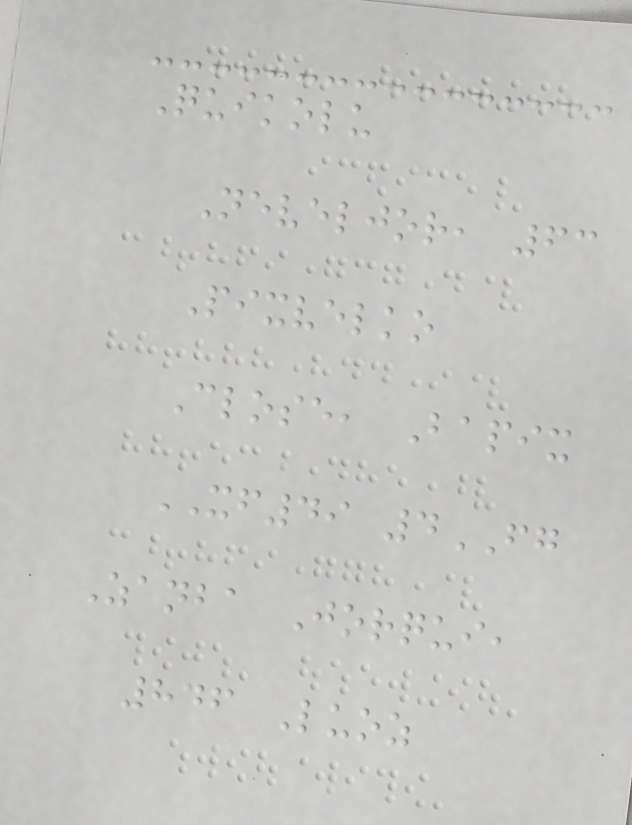Quikolu
Neveljor, 63
Pixvelko
Close, Bapix
XF49 4FG
Zanba Jorqui,
846 Luoz
